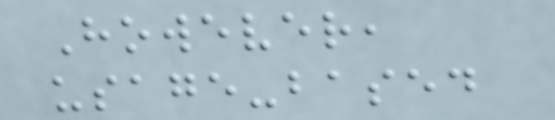However,
usage-based
